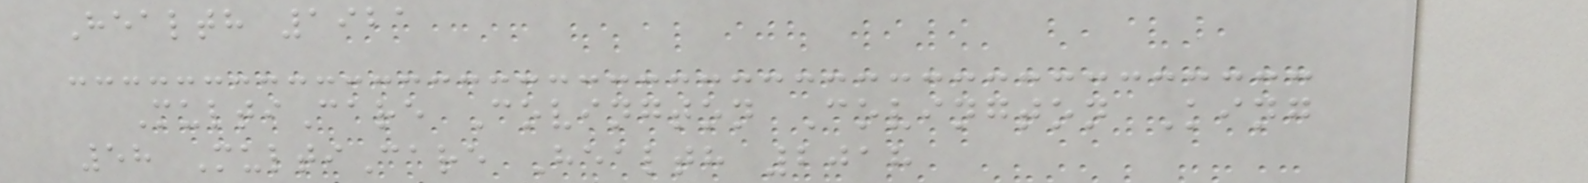Health 1921
MultiCare Covington Covington King
58 MultiCare Health 2018
